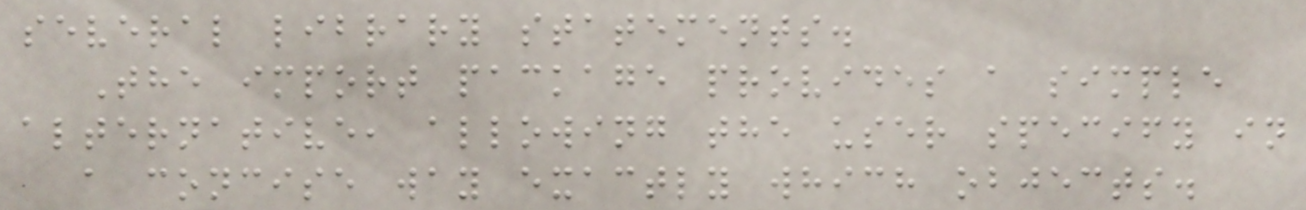several library statements.
The import package provides a simple
alternative, allowing the user specify in
a concise way exactly which objects.
